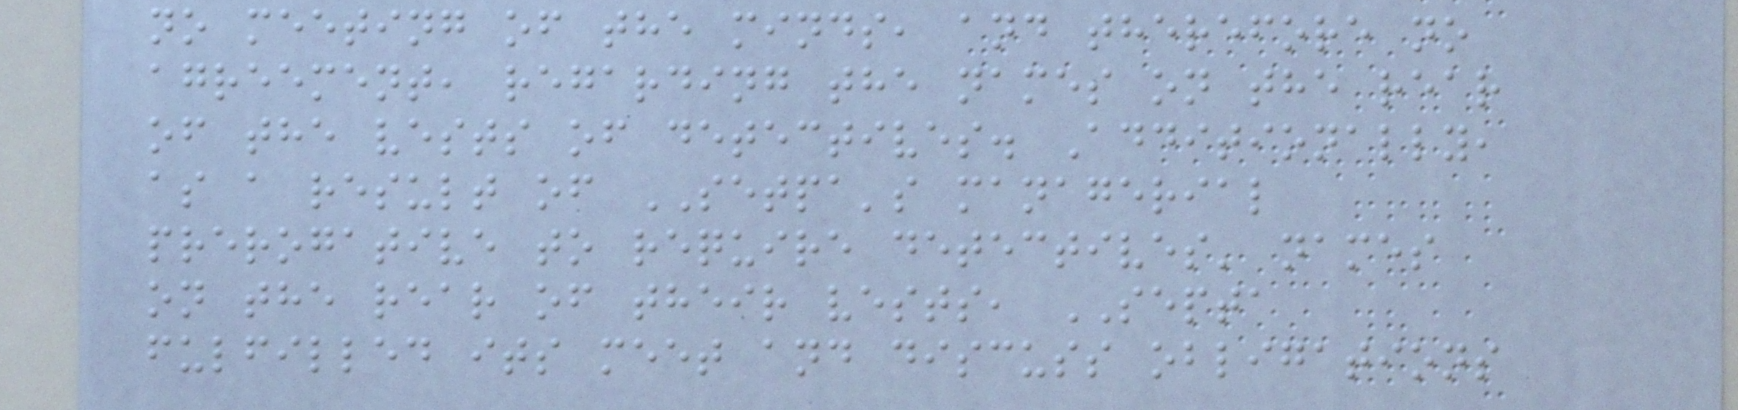no meeting of the minds, and therefore no
agreement, regarding the names on the rear
of the vests of detectives. Additionally,
as a result of SETPA's managerial
prerogative to require detectives' names
on the rear of their vests, SEPTA
fulfilled its meet and discuss obligations
